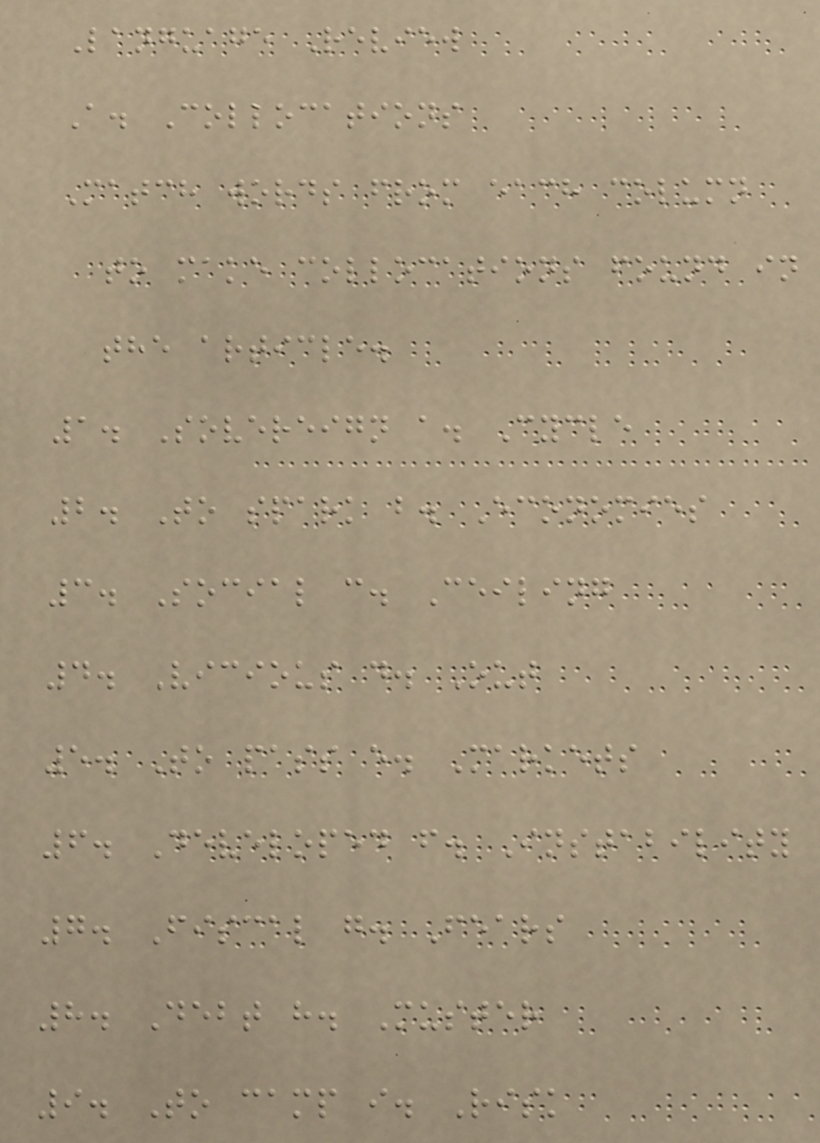Language Review
A. Collocations
Match words from each column
to make collocations found in
the article.
1. Sovereign a. Cycle
2. To spark b. Economies
3. Social c. Ceiling
4. Vicious d. Out
5. To pass e. Markets
6. Developed f. Instability
7. Fiscal g. Fears
8. Debt h. Muster
9. To camp i. Risk
